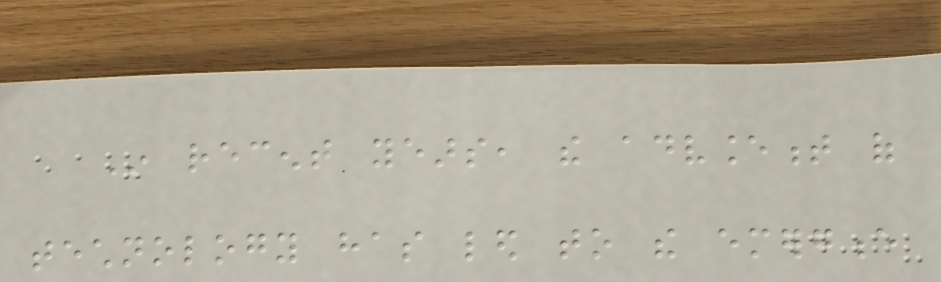In recent years, the advancement of
technology has led to the emergence
